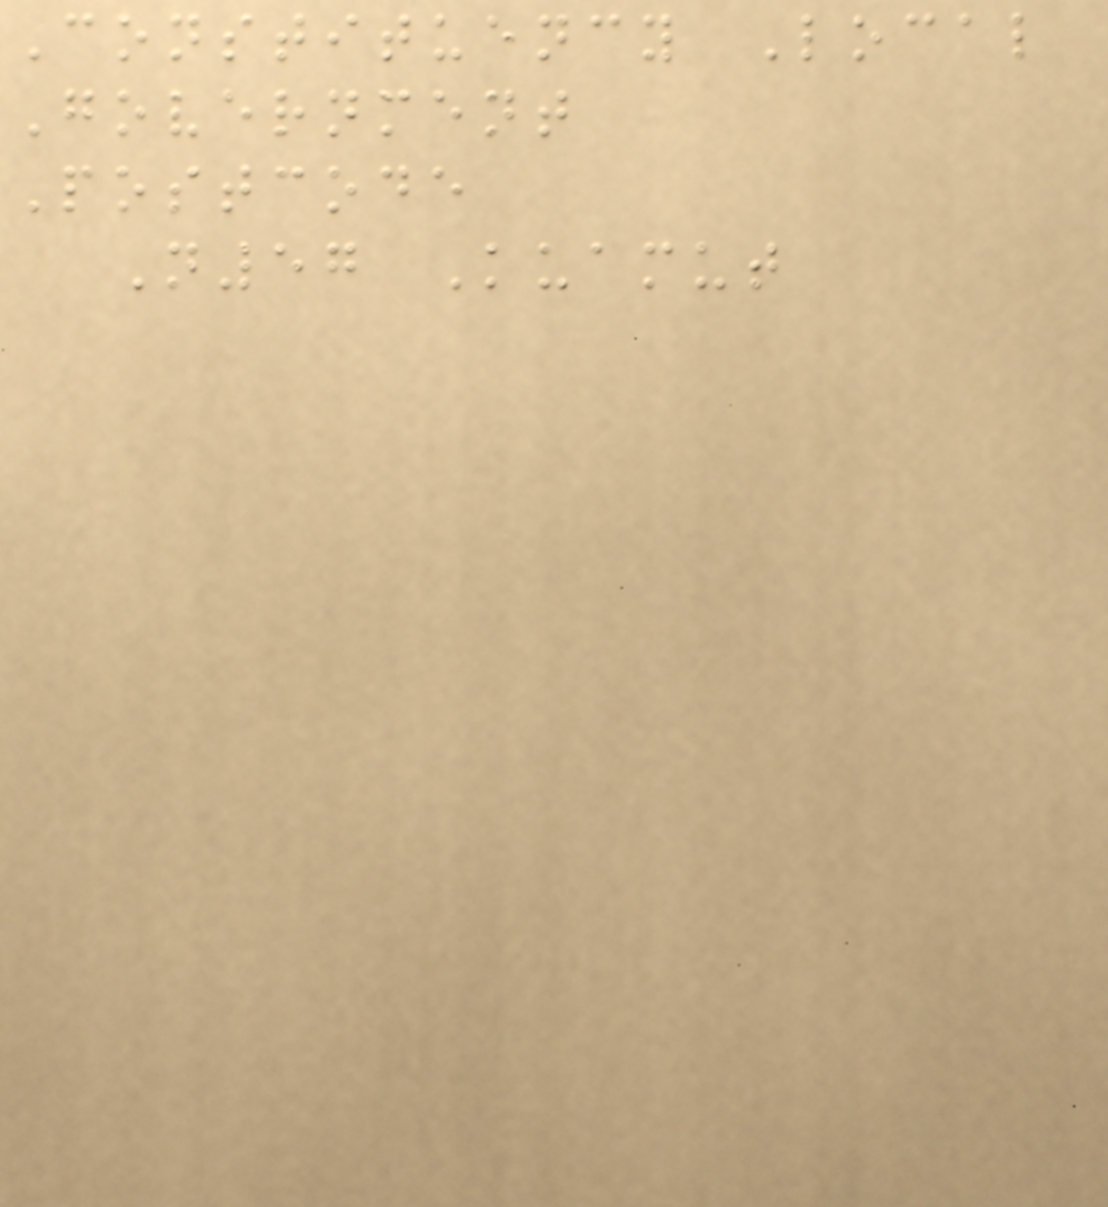Constituency Local
Government
Postcode
N57 Kuamut
